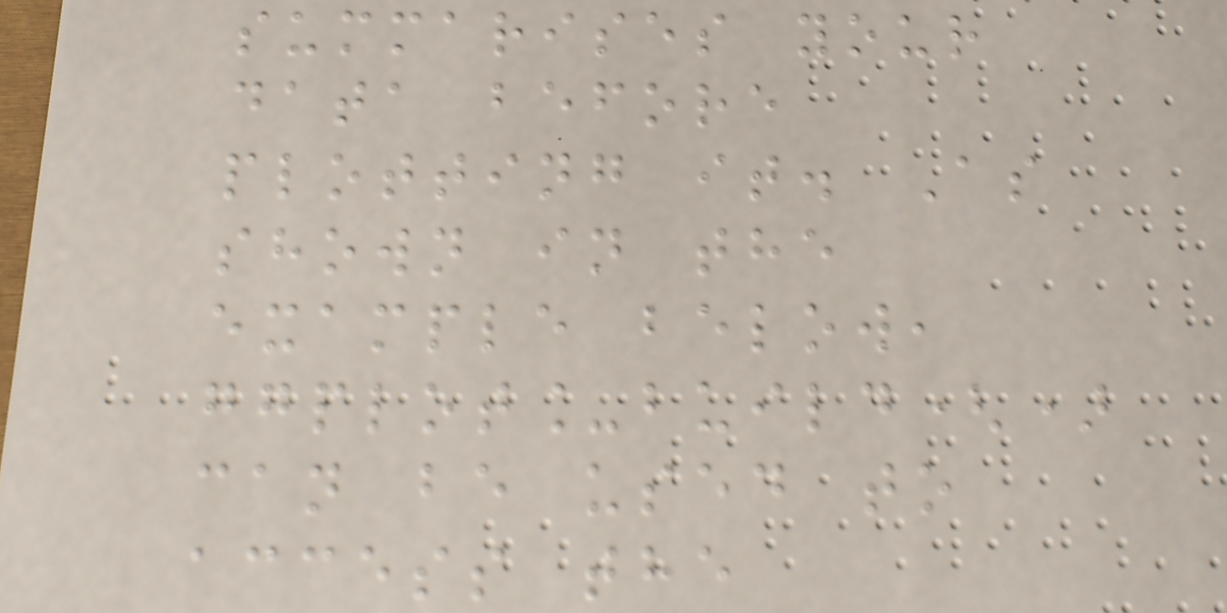summarises your
data before
plotting it. As
shown in the
example below,
ggplot_build()
can be used to
access the
